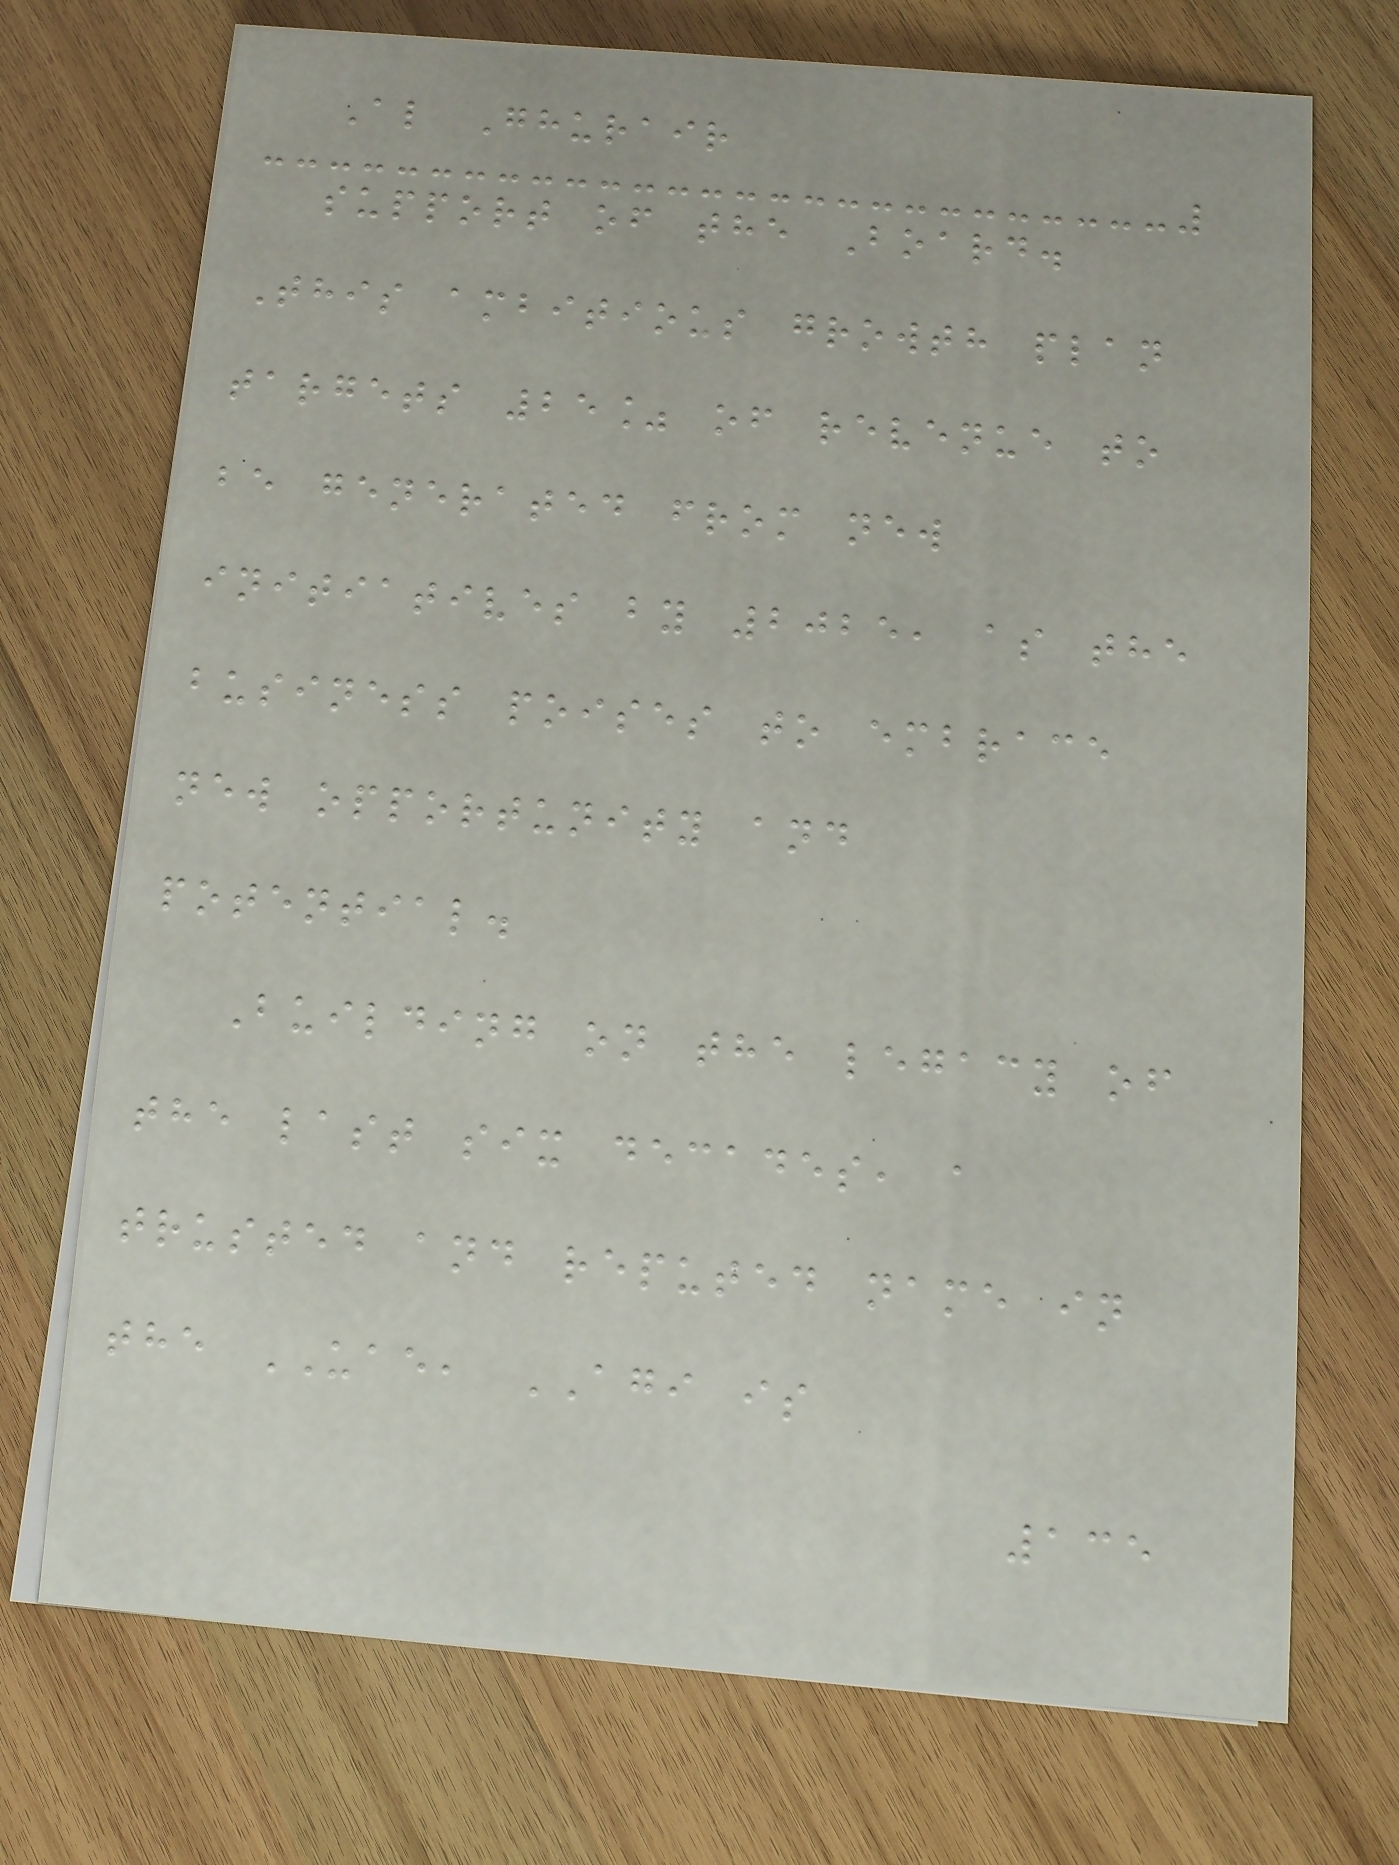Al Ghurair
support of the Board.
This ambitious growth plan
targets 25% of revenue to
be generated from new
initiatives by 2025, as the
business poises to embrace
new opportunity and
potential.
Building on the legacy of
the last six decades, a
trusted and reputed name in
the UAE, AGI is
135
